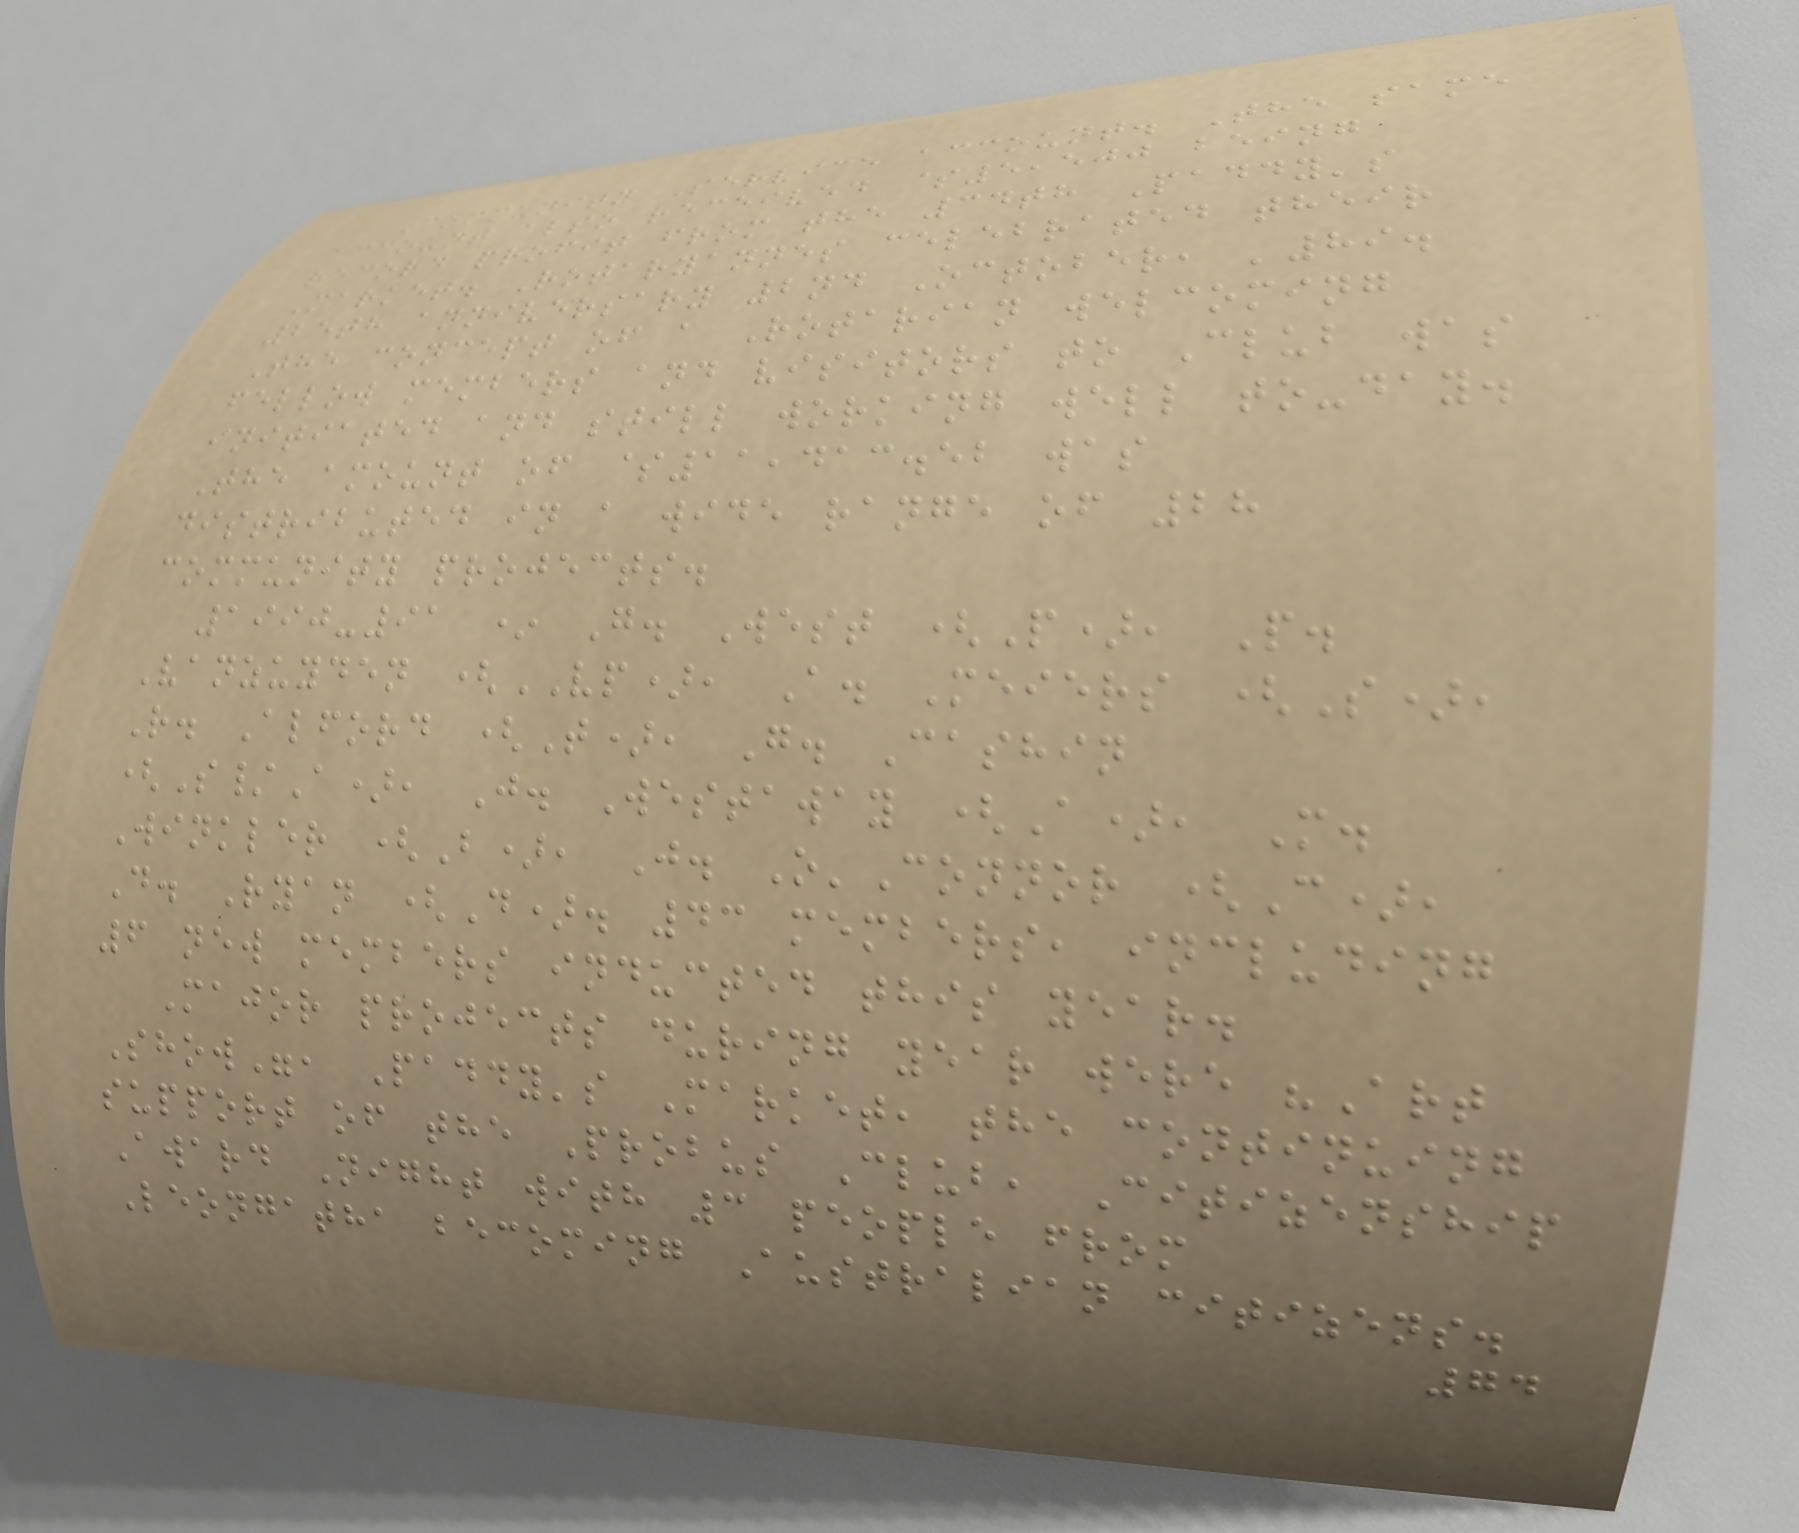Community Service account. The same
account also received $5,500 being
record profit from the 34th Paddy's
Market. Rotaryannes celebrated their
25th anniversary 2nd October, '89.
The concept of a Rotarian welcoming
fellow members and visitors to Club was
initiated and still working well to-day.
The amount of $11,413.52 was
distributed in a wide range of 28
community projects.
1990-91 * G. West (P), P.
Vanzuyden (VP), A. Meiers (S),
R. Alford (T), G. Cashin
(S/A), J. Westaway (A), M.
Winkler (B), J. O'Connor (C),
D. Ryan (D). 43 members, including
6 new members inducted this year.
Major projects during year were "Art
Show", Paddy's Market, the continuing
support of the Probus Club, Citizenship
Award Night with 3 people from
Leongatha becoming Australian citizens.
74
